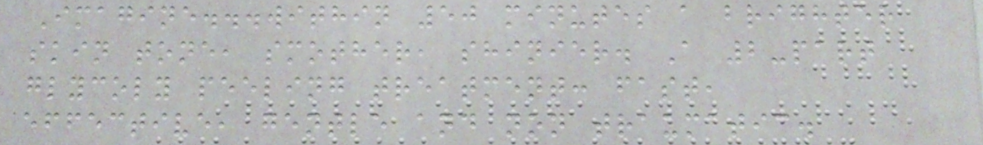Imagine...within 50 minutes a brighter
skin tone, smother, shinier. A 2-part
glycoly peeling treatment: fast,
effective, gentle and non traumatic.
